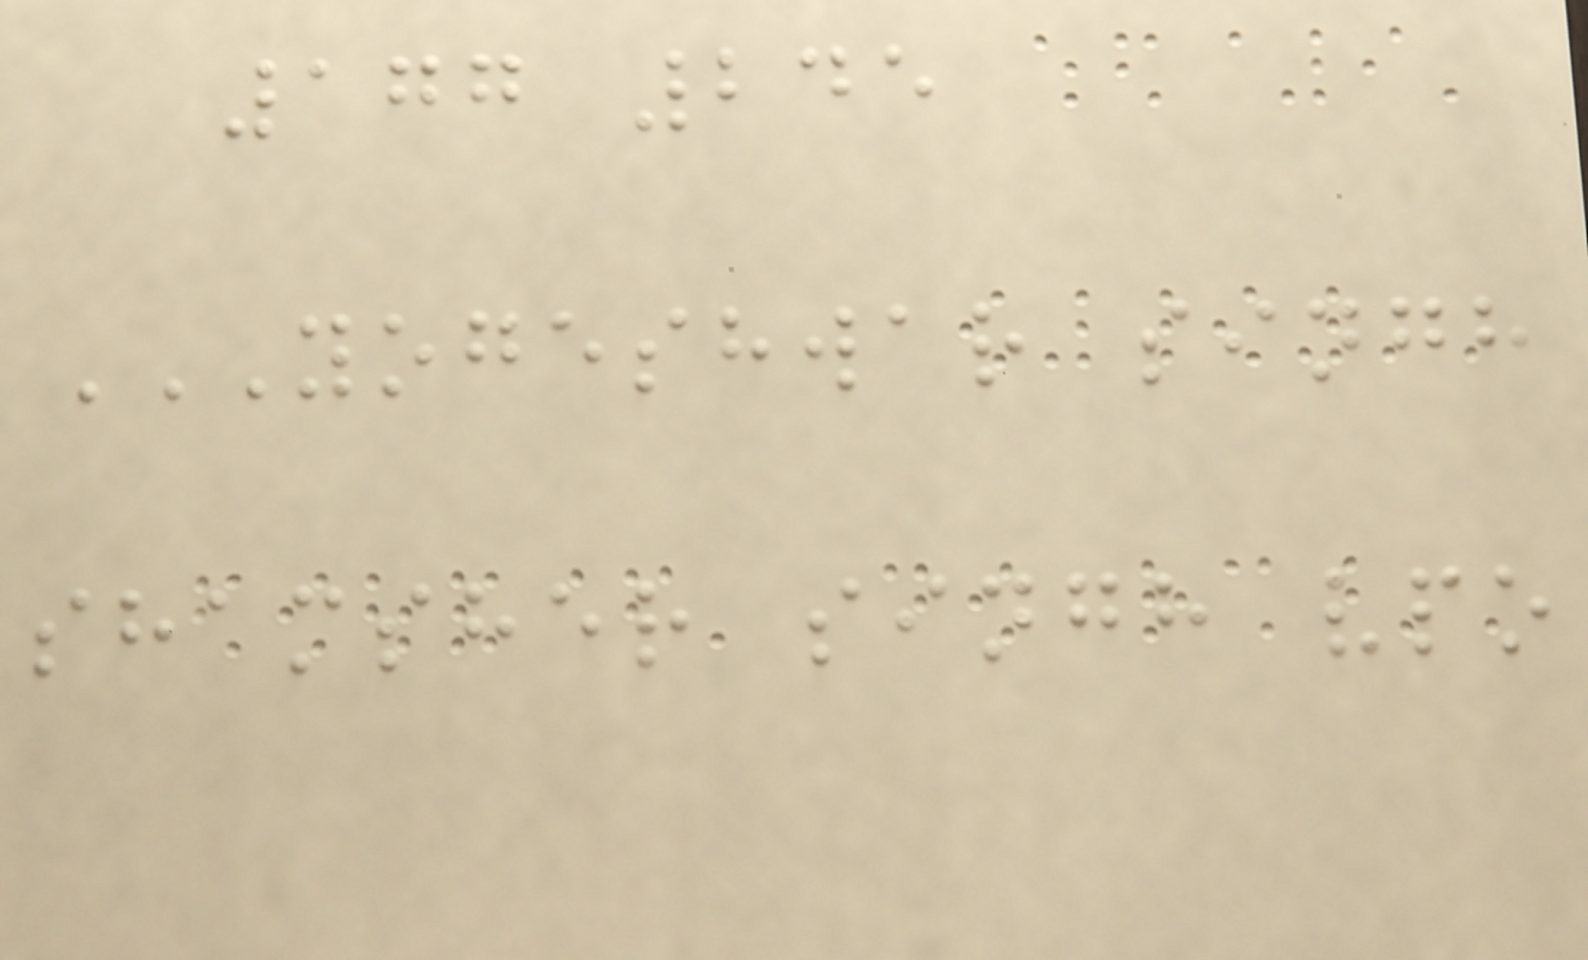177 245
YOGESHWAR SINGH
SHAMSHER SINGH VPO
